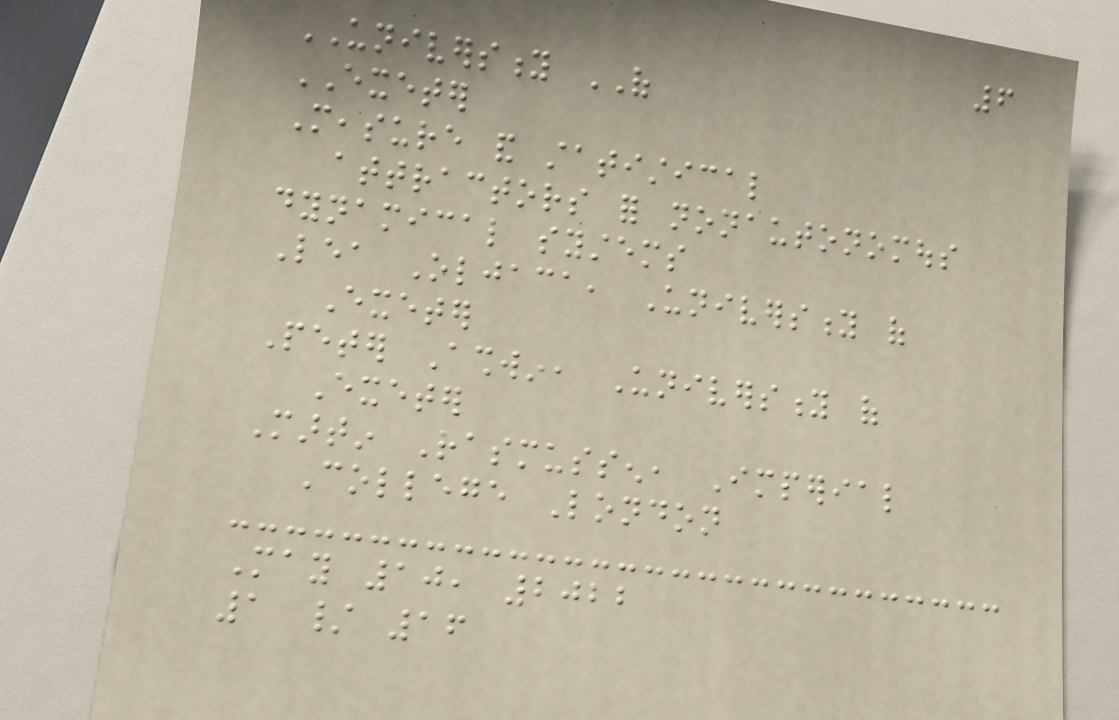6
UNIVERSITY OF
EXETER
Measure and statistical
attractors for nonautonomous
dynamical systems
Lea Oljaca, University of
Exeter
Peter Ashwin, University of
Exeter
Martin Rasmussen, Imperial
College London
May 10, 2022
1 / 16
